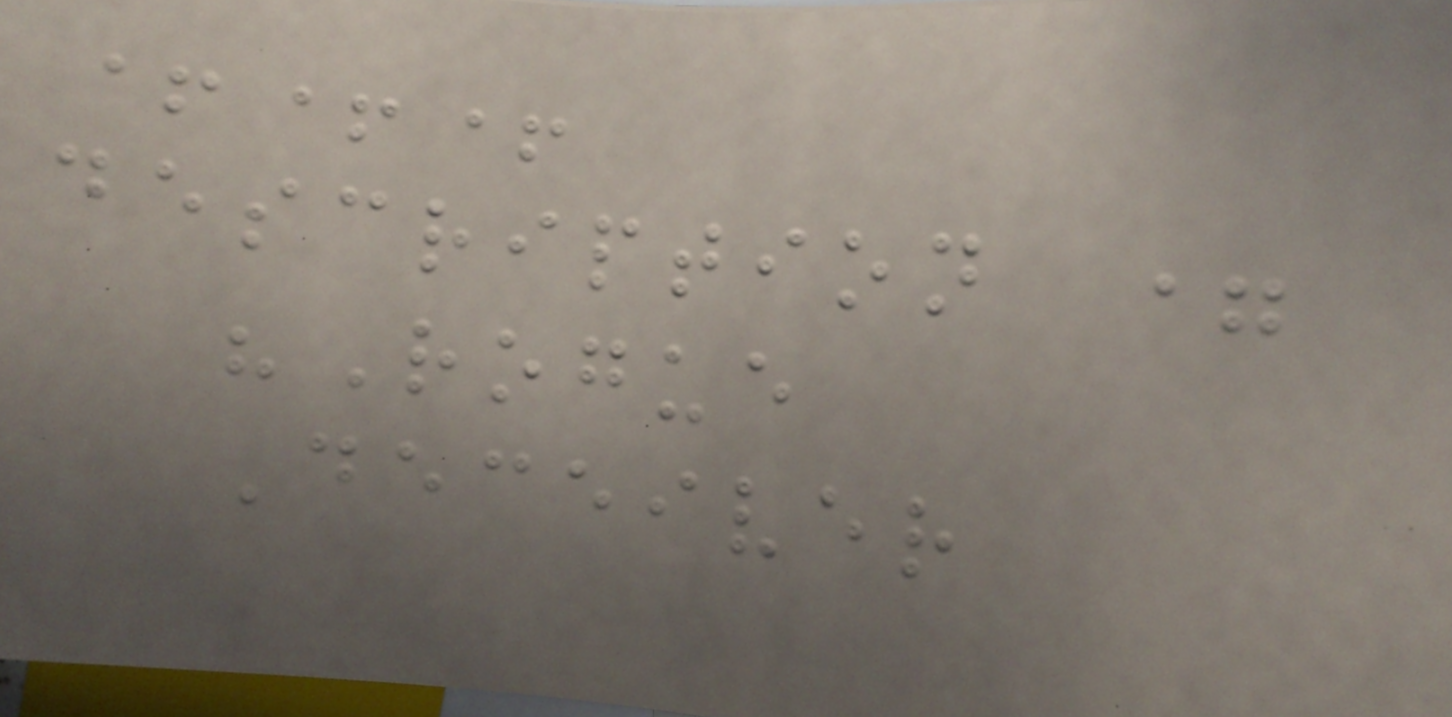+++
description =
"Rogue
Deceiver
